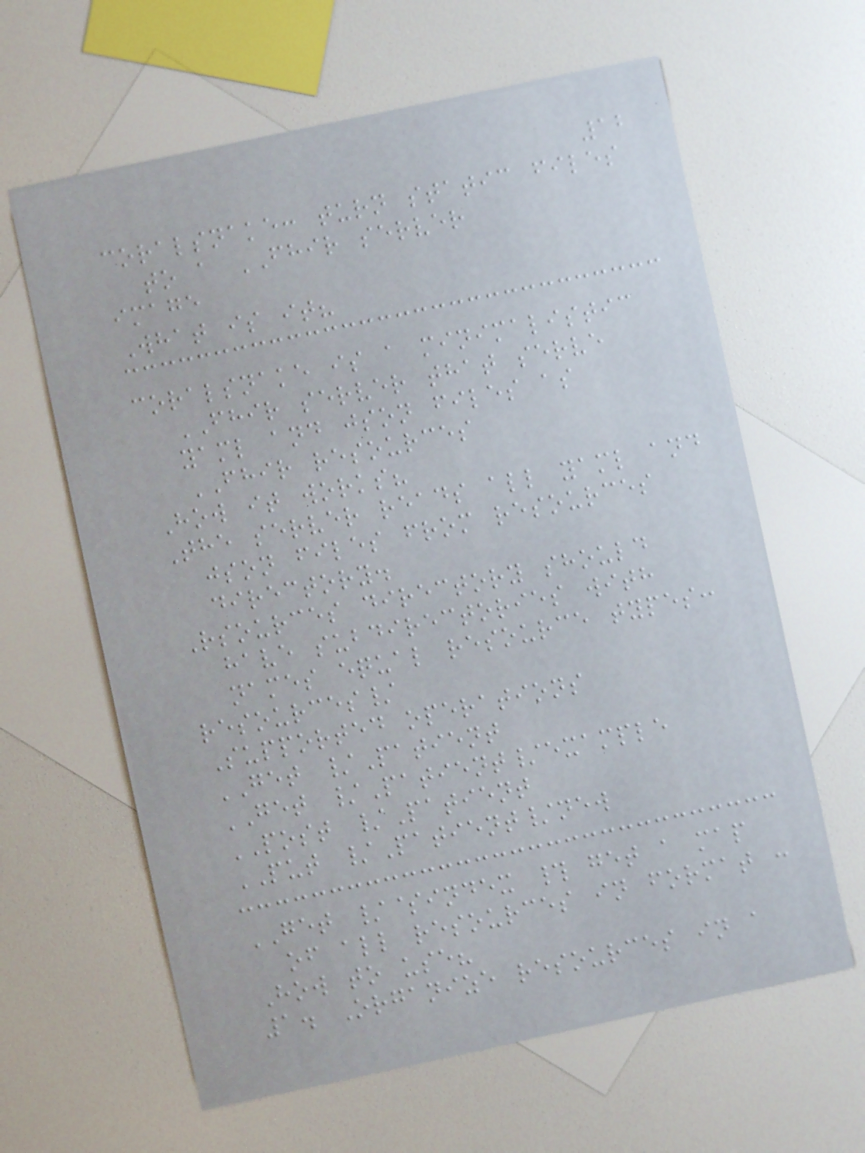12
coralsnake: turn static files
to a FHIR server
image
What is it?
coralsnake is a minimalistic
FHIR server that serve
yaml and json files as
FHIR resources
How it works?
The server reads all yaml and
json files from resources
directory.
Rsources directory should
have subdirectories with
names equal resource types:
resources/
Supported operations
GET /Patient
GET /Patient/example
POST /Patient
PUT /Patient/new
GET /$index # get a map
of all resources in format :
How to use?
1. Organize resources in a
